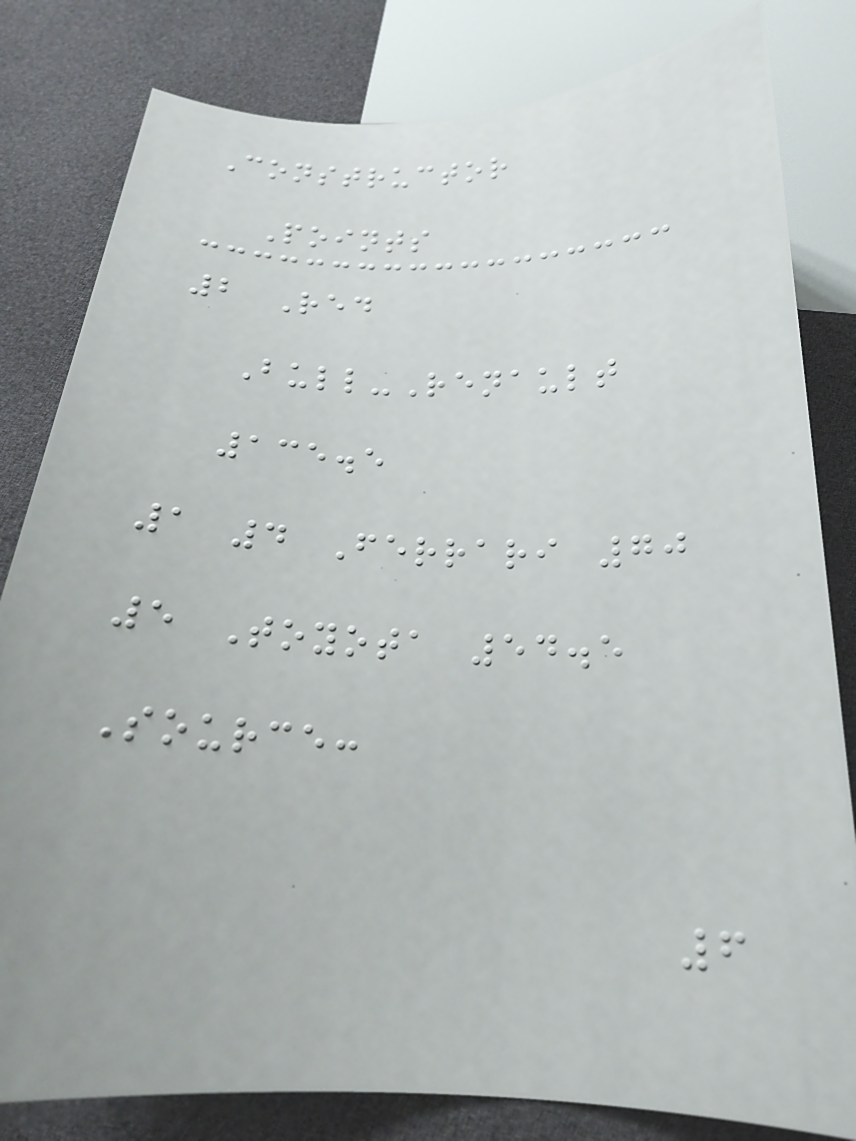Constructor
Points
2 Red
Bull-Renault
135.5
1 4 Ferrari 70
5 Toyota 54.5
Source:
6
